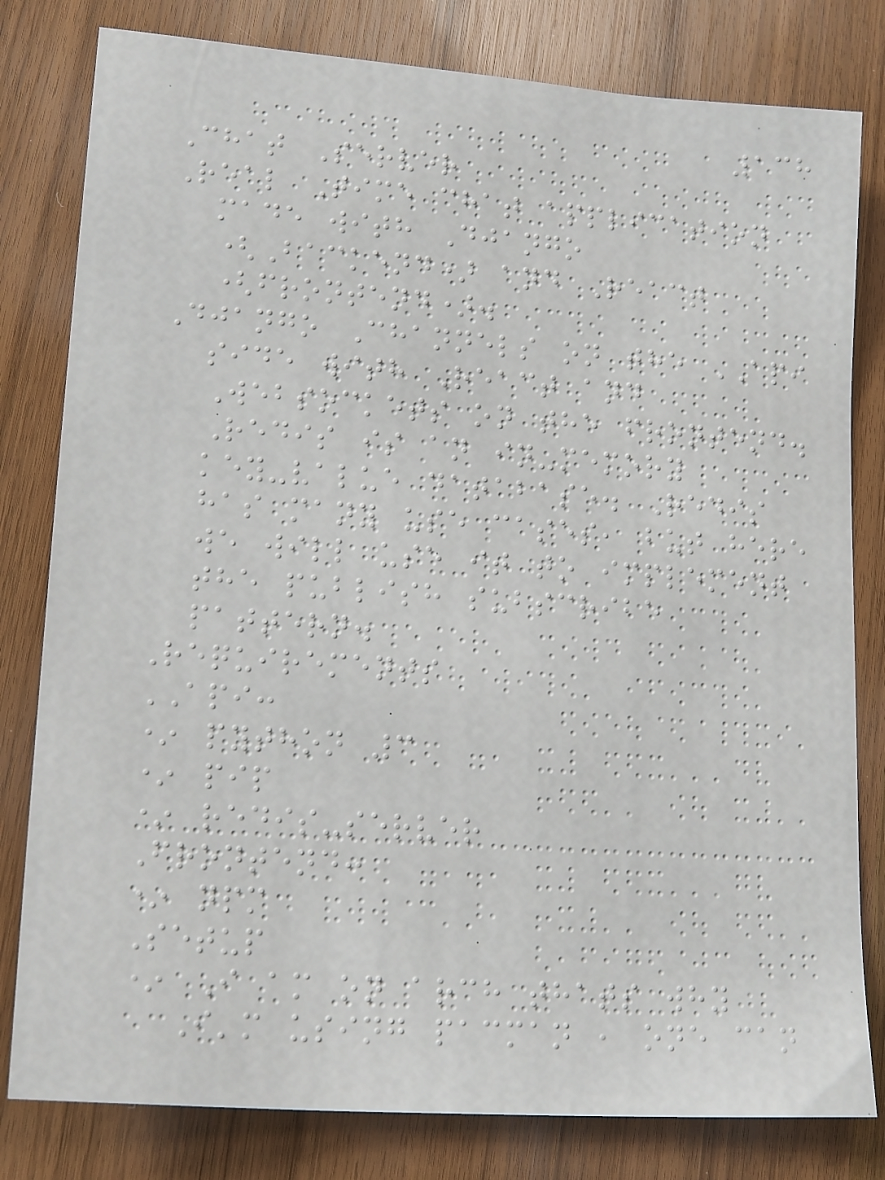138
Chat Server
Real Time chat application
made with Django
(Backend) and React
(frontend).
Django Channels on the API
side with React and
Websockets on the frontend.
Redis is an in-memory
key-value database. Redis
has many use cases, but here
we will use it to implement
the publish subscribe
pattern.
Requirements
API:
* python 3
* pip
* redis-server
Frontend:
* npm
Setup
* I am on arch thats why
I'm using pacman , one can
